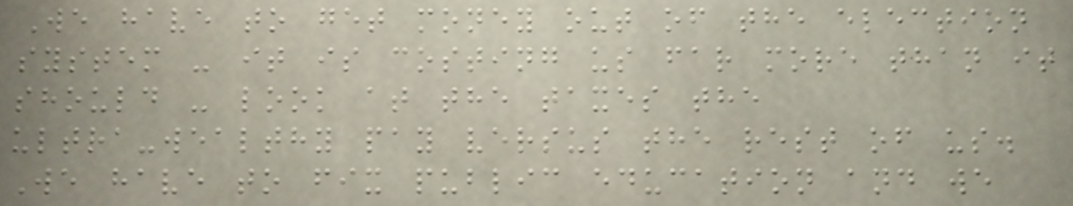We have to get money out of the election
system - it is costing us far more than it
should - look at the taxes the
ultra-wealthy pay versus the rest of us.
We have to fix public education and we
